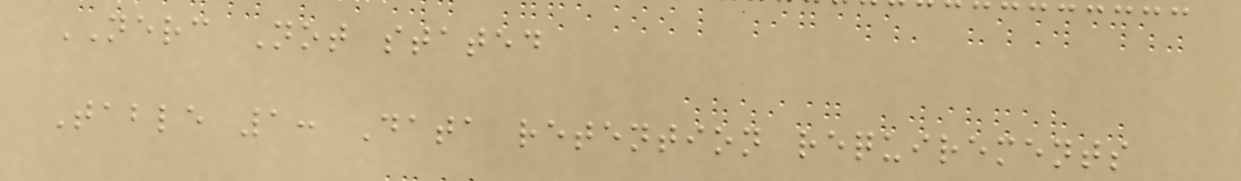NERC Not stated
Table 1: Data retention requirements
